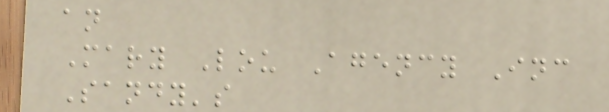an
Mary Lou Agency Inc
Sandy's
